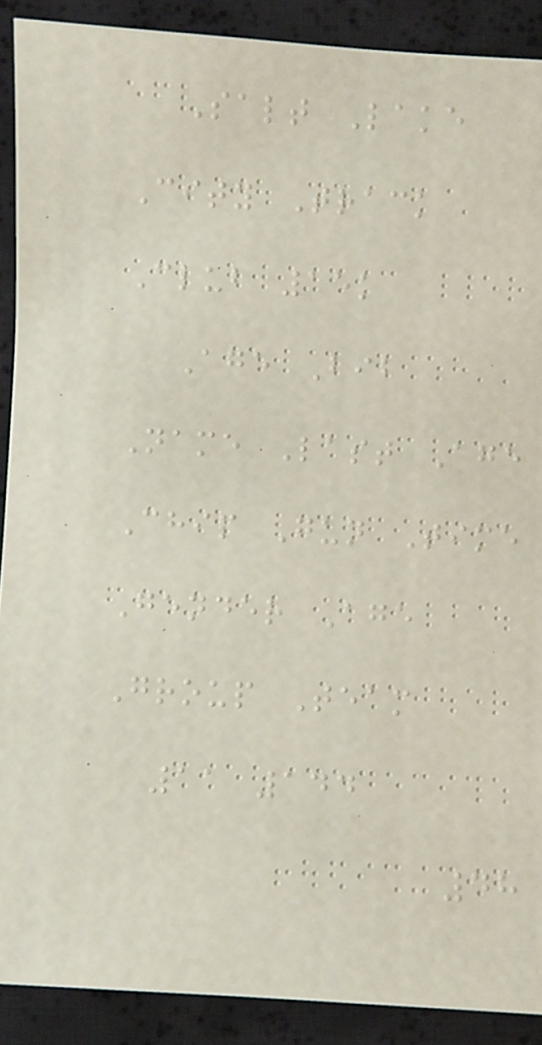Salt Lake
City Track
Club 15k
Age Bib
Name Last Age
Chip Gun Time
Gender Age
Group Team
11 144
48
